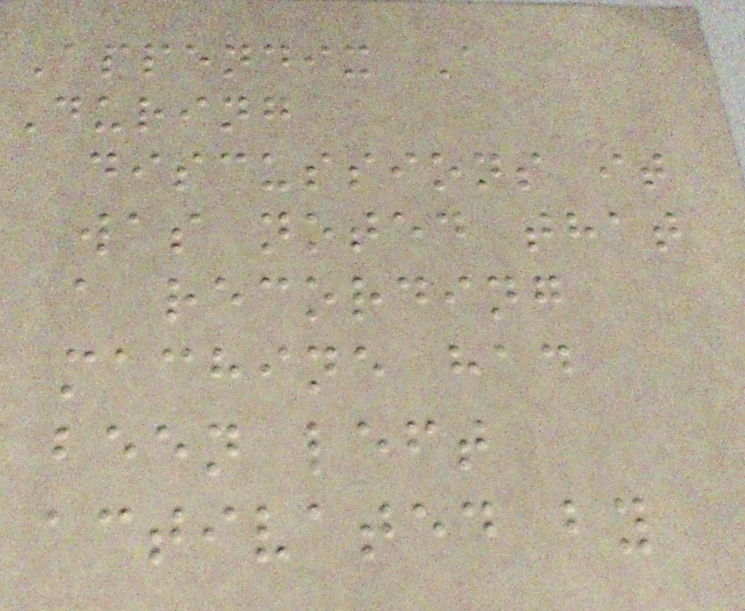Appendix A
During
discussions it
was noted that
a recording
machine had
been left
activated by
